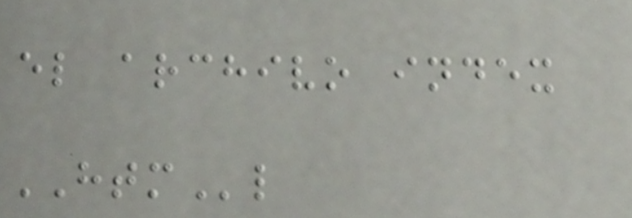el archivo index
HTMl
